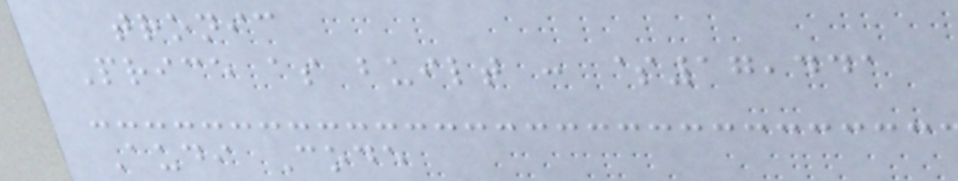tronic
Price as built : $17,441
Audi Code
